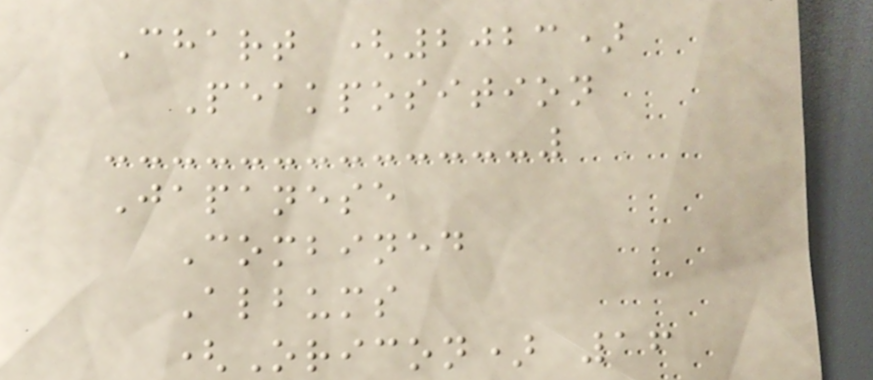Chart (2023)
Peakposition
Japanese
Combined
Albums
(Oricon) 16
